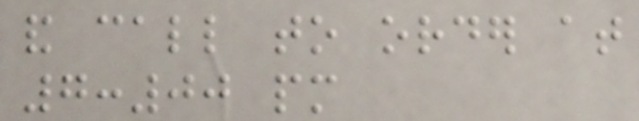and call to order at
7:00 pm
